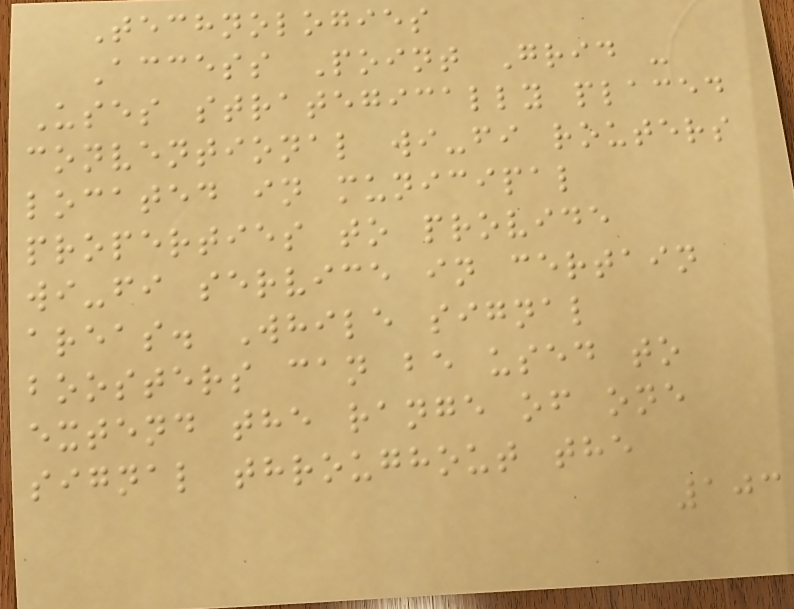Technologies
Access Point Grid -
Uses strategically placed
conventional wi-fi routers
located in municipal
properties to provide
wi-fi service in certain
areas. While signal
boosters can be used to
extend the range of one
signal throughout the
103
